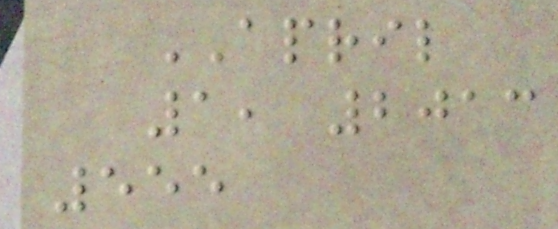APRIL
1, 2013
555
